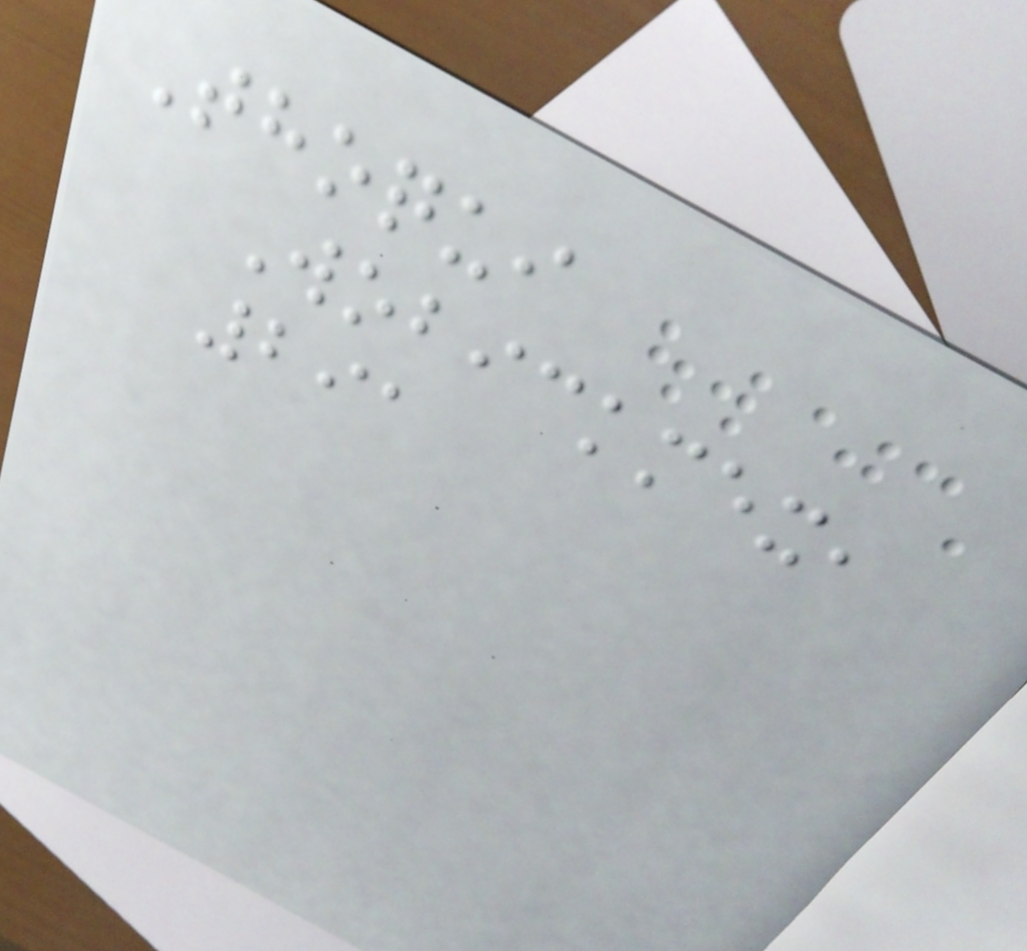Thoqui
Wobickmex,
291
